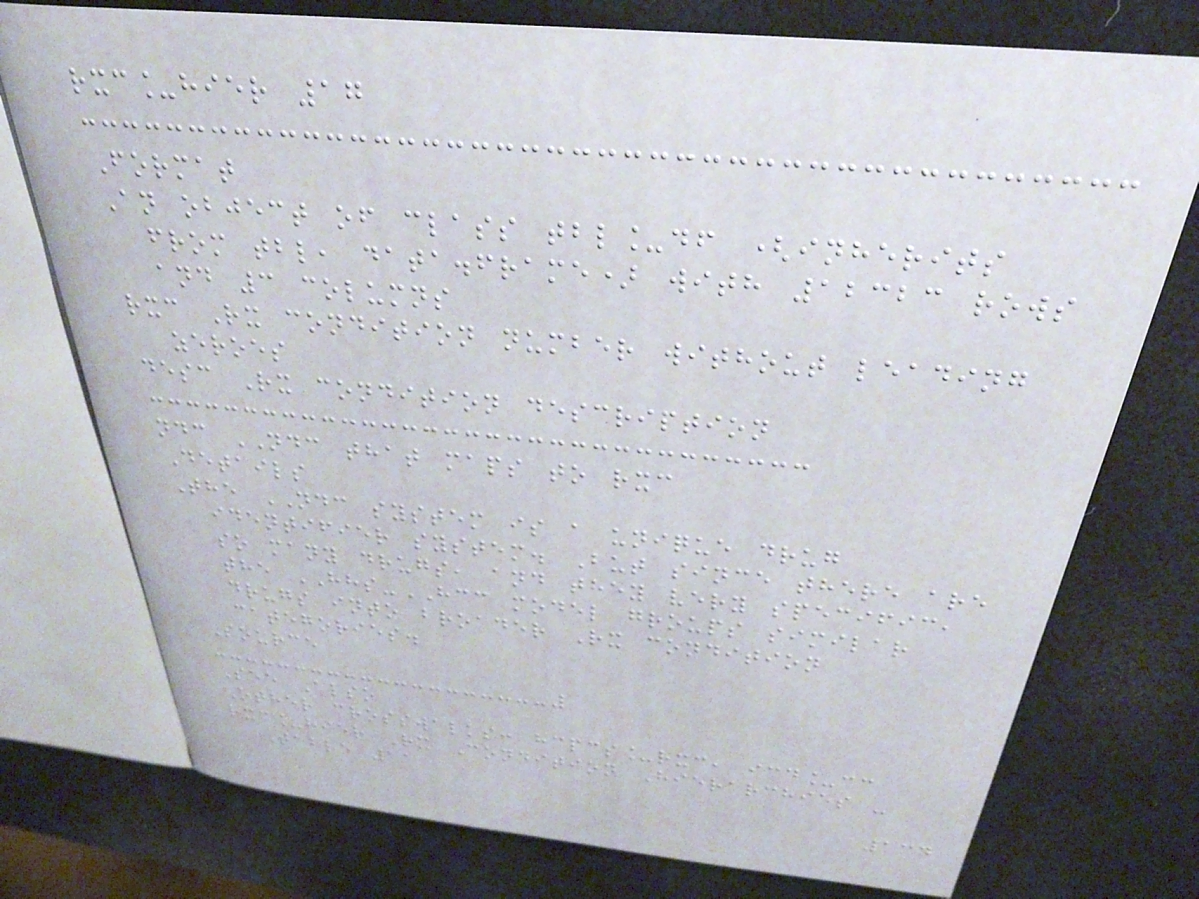rxc_hier 17
Format
An object of class tbl_df (inherits
from tbl, data.frame) with 12323 rows
and 3 columns
rxc Rx condition number without leading
zeroes
desc Rx condition description
ndc NDC that maps to rxc
Details
The NDC system is a unique drug
identifier system. But since there are
so many drugs, and they very specific,
the HHS-HCC model groups similar
drugs into broader Rx condition
categories.
Source
See Also
Other crosswalks: hcpcs_rxc, icd_cc
rxc_hier Rx Condition Hierarchies -
Table 11
134
